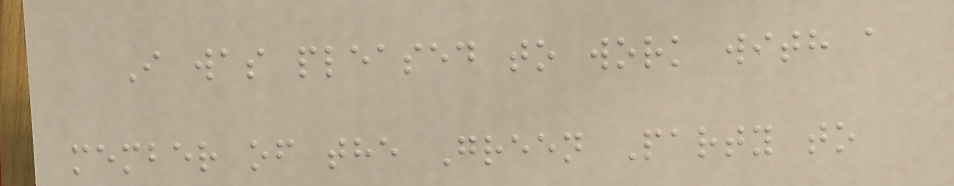I was pleased to work with a
member of the Green Party to
